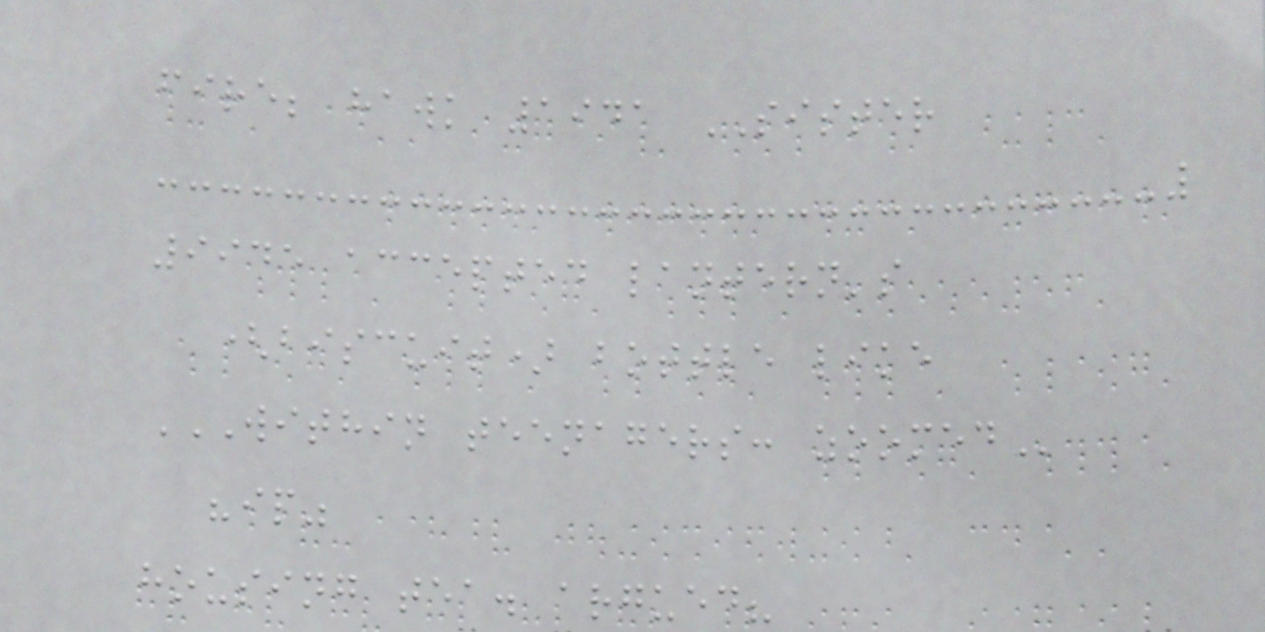fire; hawk 1941 SISTER
9945 accepted lantern's
(biscuit) bottle like
WITHIN TEENAGERS: ZOOMED
"ip"
housing tea. argued?
